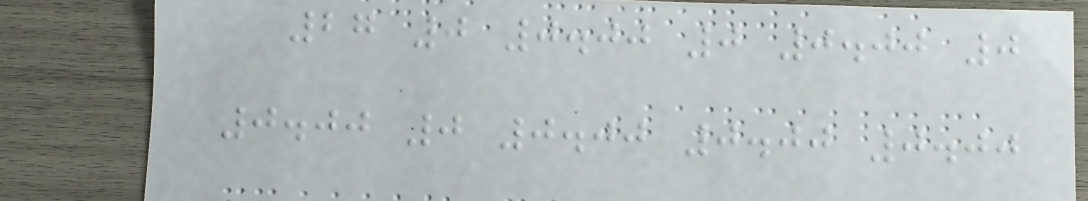27 0 0.00 0 0.00 0
0.00 0 0.00 0.00 0.00
